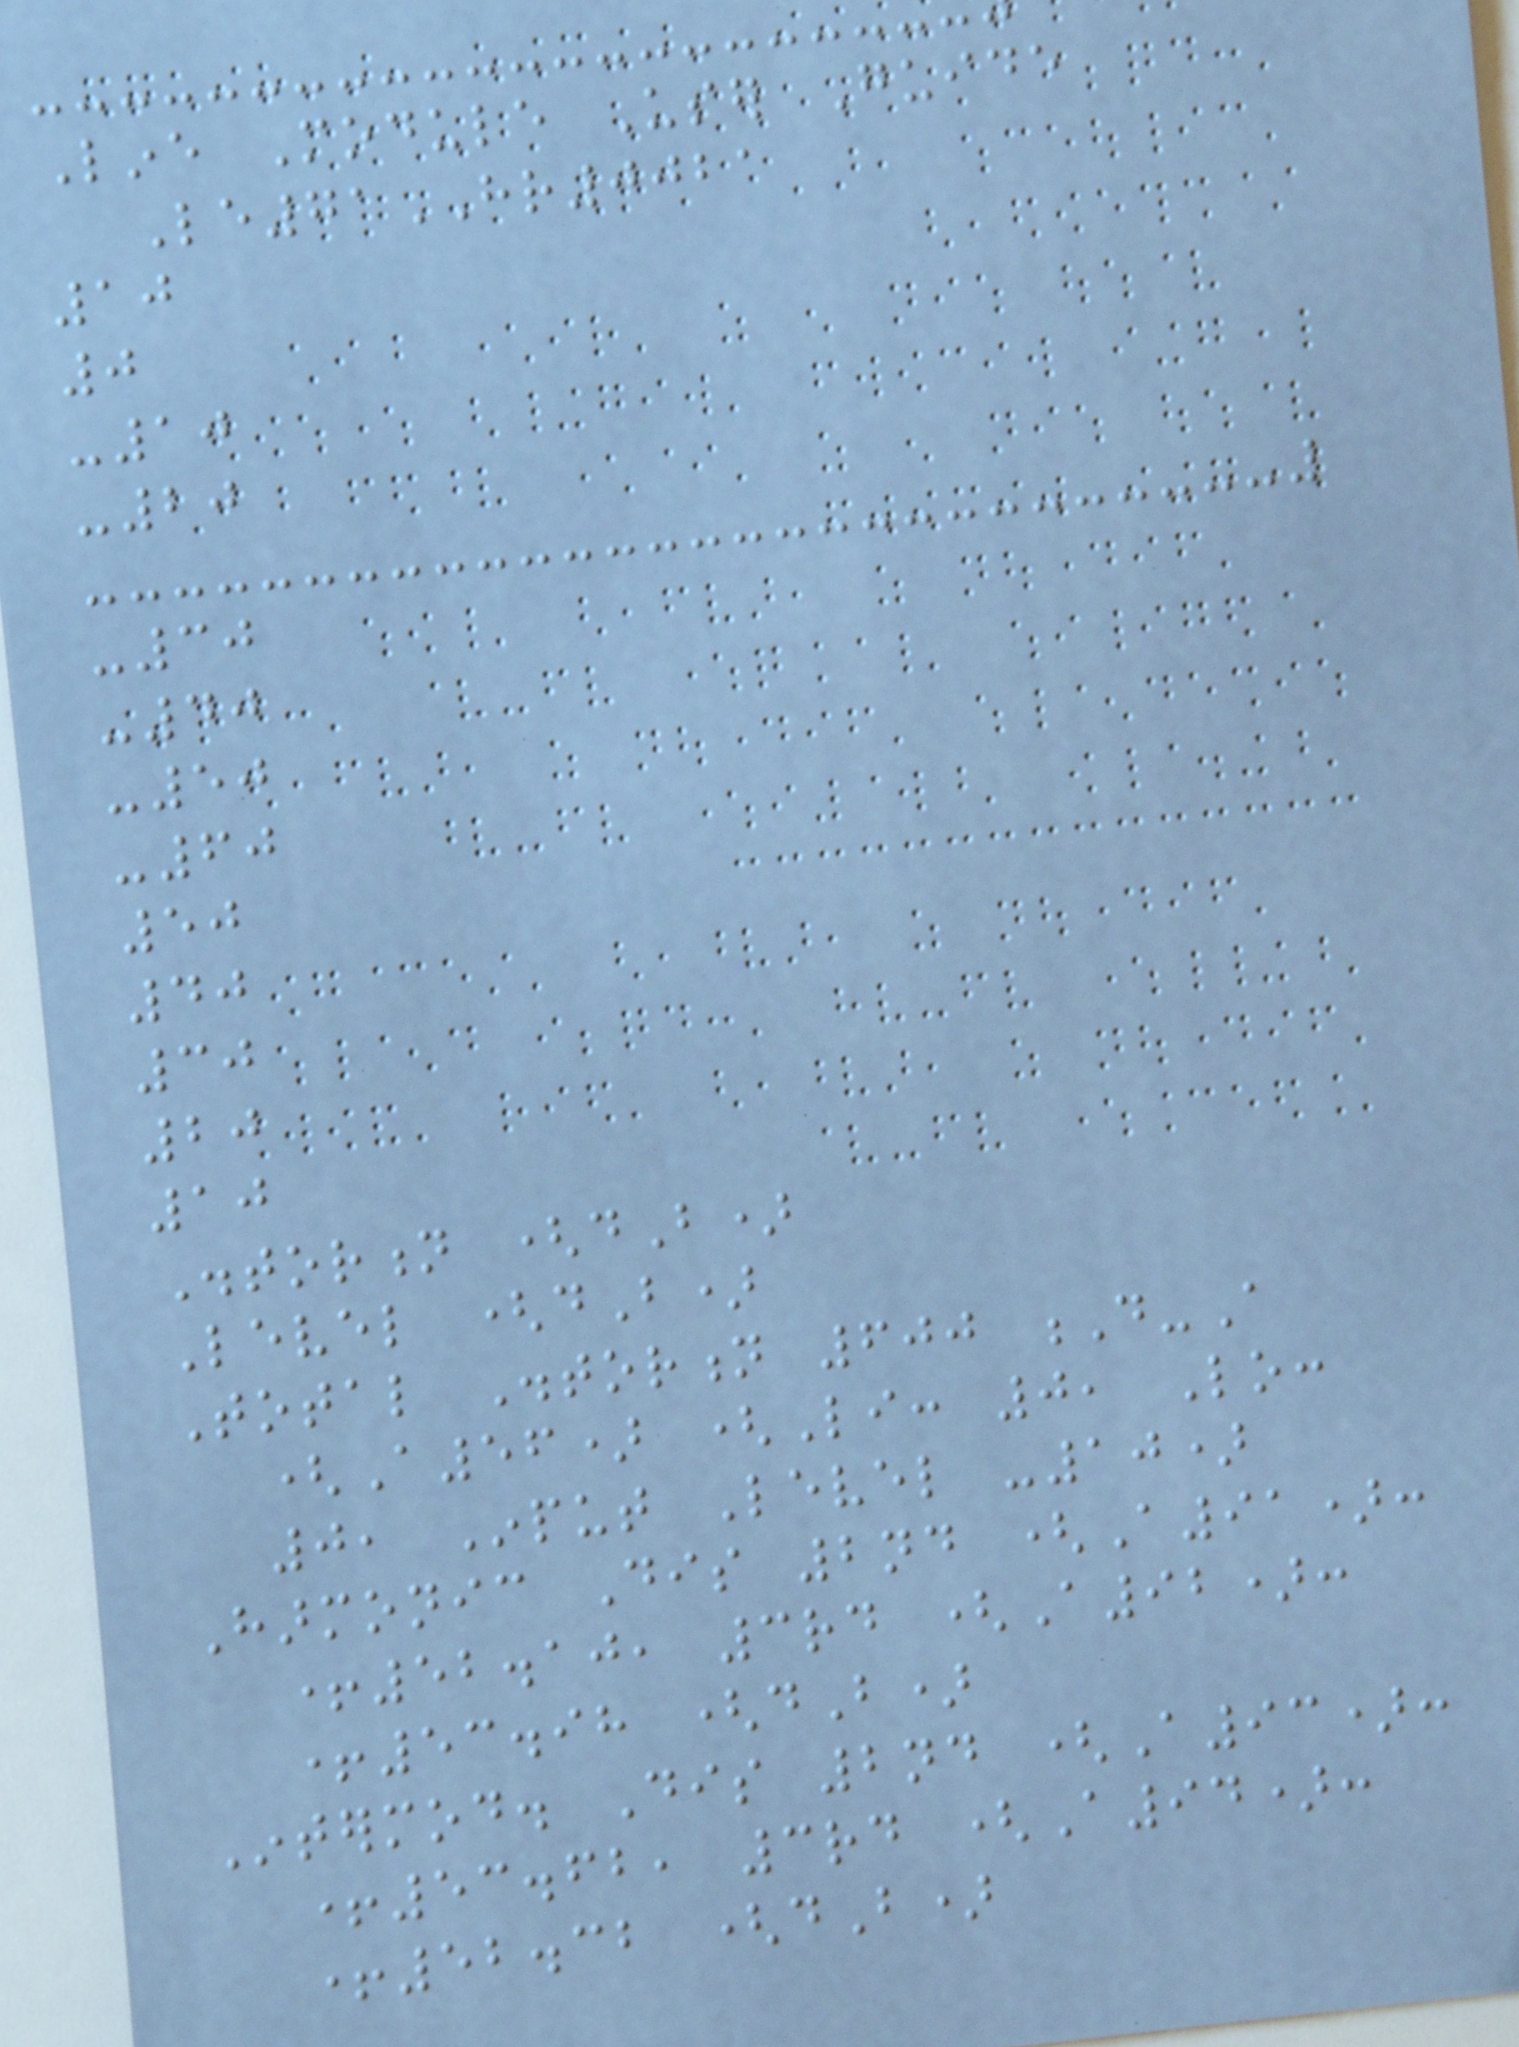Line Module User Guide
Le71HR0021
10
0
-10
-20
-30
-40
-50
-60
50
40
30
20
10
Distortion (dB)
Level (dB)
Total Distortion 600 D-A
(A56) (Li: 0, Lo:
0, Input Level -10)
Harmonic Dis 2nd (A91):
+52.10, 3rd (A92):
+53.98 (dB)
Intermod. Dis 2nd (A93):
+53.62, 3rd (A94):
+52.32 (dB)
